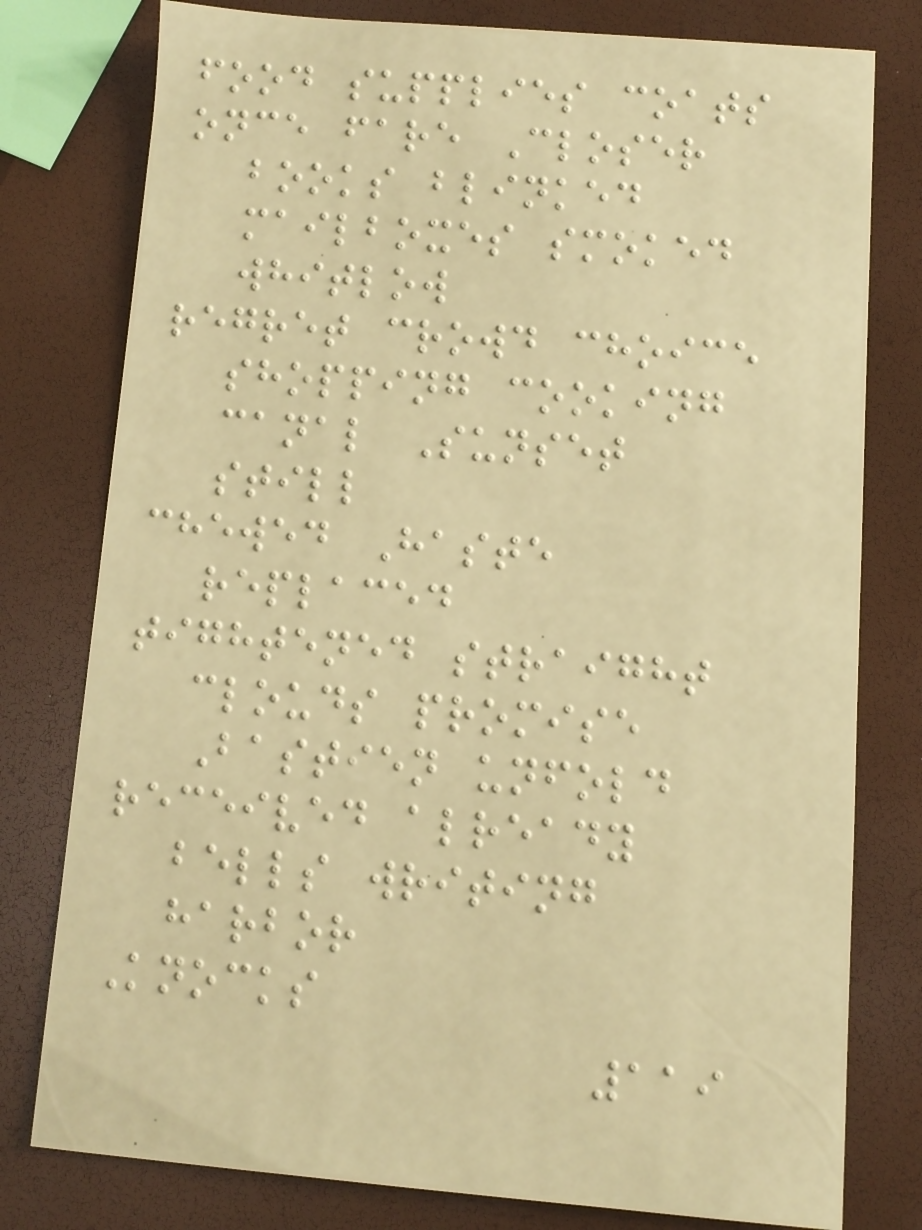food supplies coats
once fare Closer
books blinked
mailboxes smoked
whitlow
regret crowd choice
shopping cooking
canal Sunset
still
chewed Haste
replaced
tightened straight
clouds promise
Bastien unfold
received already
bells writing
harbor
Knocks
119
